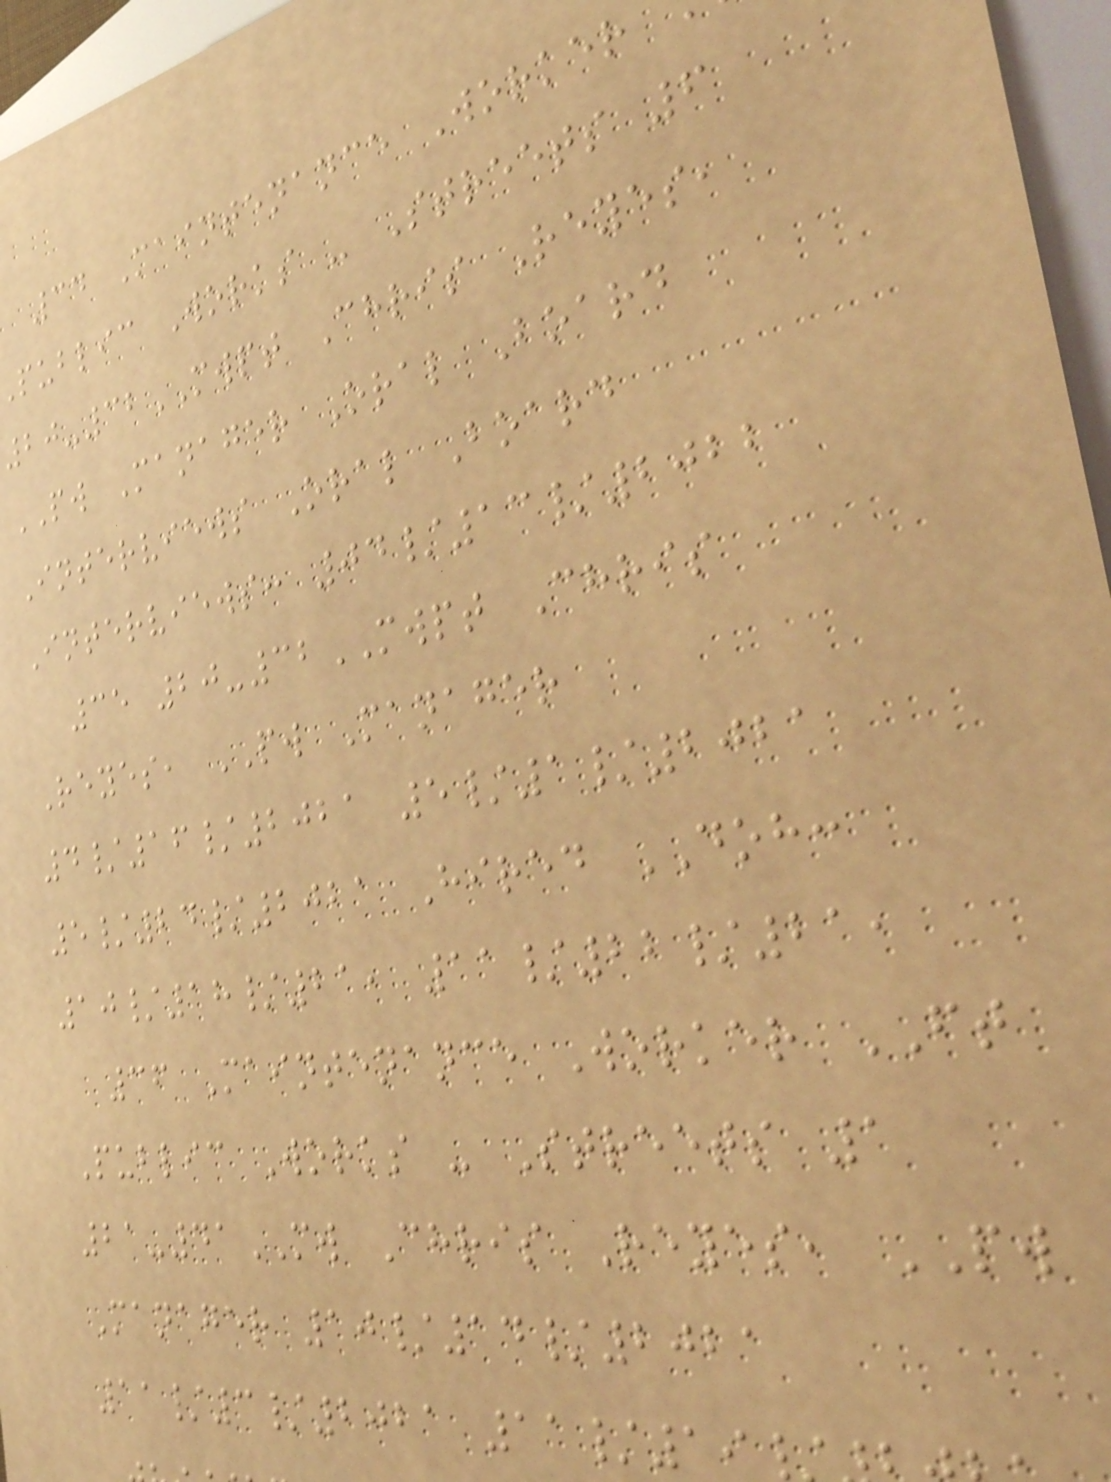34 Maintenance Worker
public Works - Streets 6
20-32MWPT Chris Reyes,
PW Manager Oral Board
Interviews Oral Board
Interviews: 04/13/2022
35 20-32MWPT Chris
Reyes, PW Manager
4/16/2021 5/1/2021
5/24/2021 Hired DOH:
10/18/21, 11/22/21,
36 Maintenance Worker FT
Public Works - Streets 1
21-41MW Chris Reyes, PW
Manager 10/14/2021
11/3/2021 11/19
